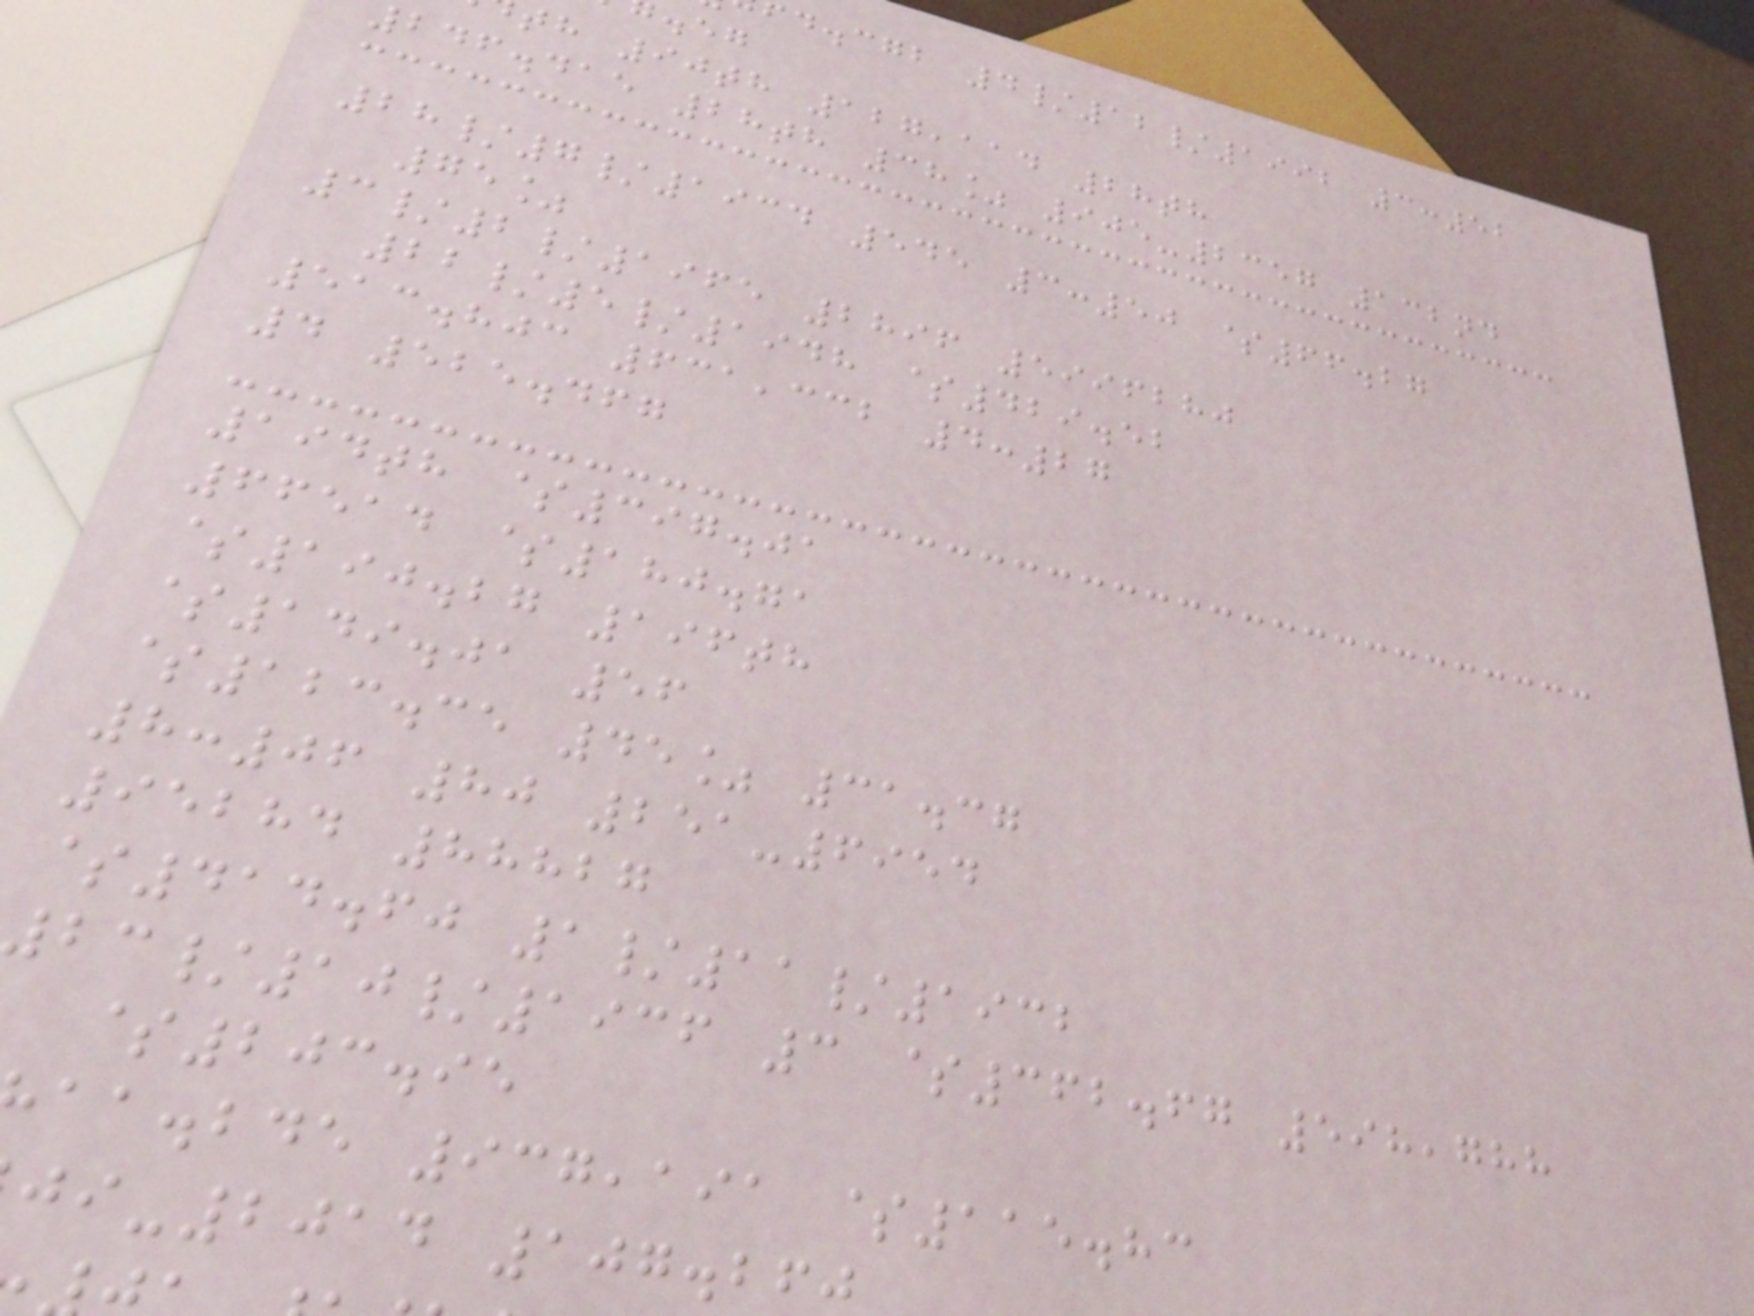d.cgb 4/12/1992 3:52
th 90th 127,114 28th
246.415 28th 38% 905-2357 132nd
28/7/1934 545 3:50 $66.27
75%
3/2/1965 2896 5996280
22/5/1948 $429.52
513.803 631,332 4:27
4 525.467
194th $397.01
66514 $180.71
$190.27 196th
$149.01 56
$123.35 45% 31.37
8:06 80 251-6954
95284 88827
$414.60 1/11/1932
23/10/1936 3 $362.67 598,788
$203.95
aa.bde 937,191 $115.83
-2014 107.26
